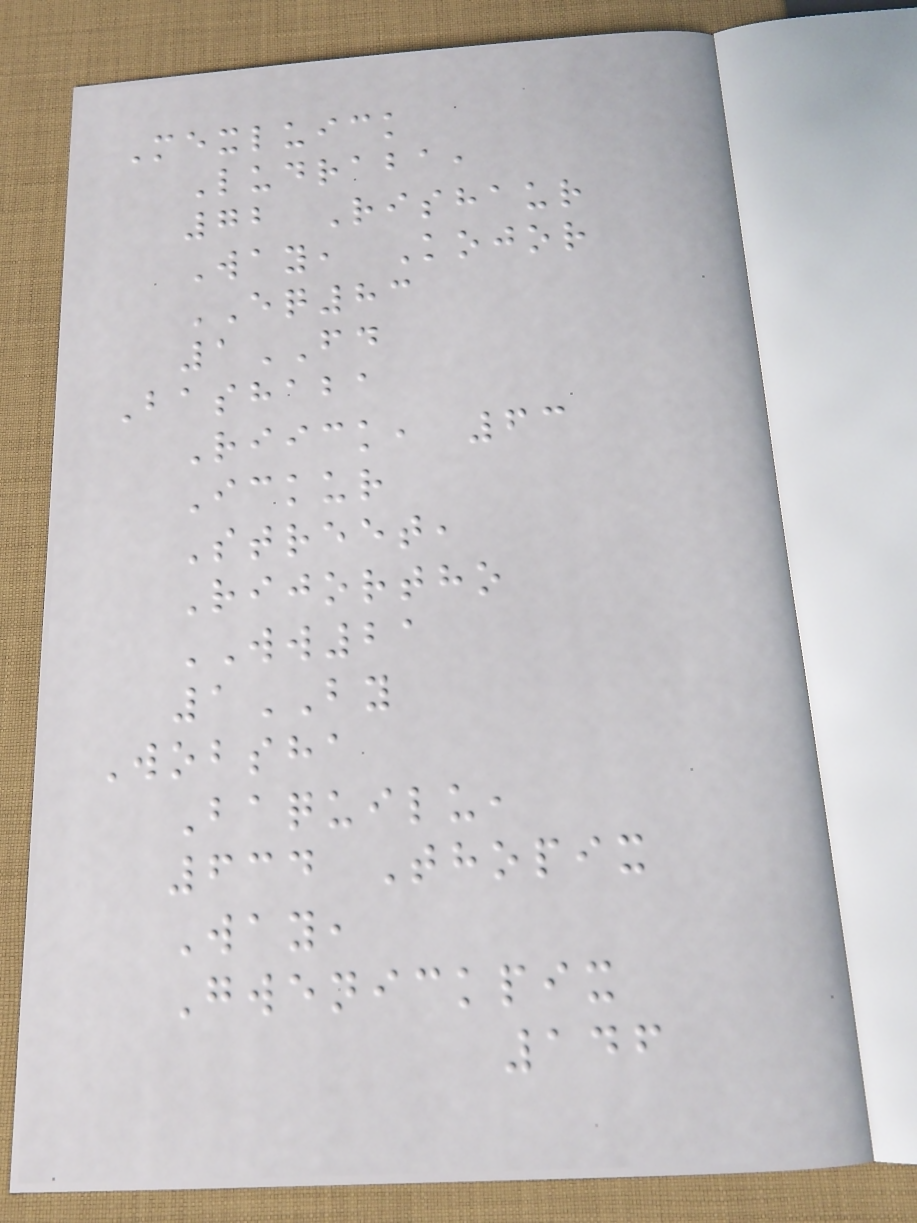Mexluick
Ludraba,
72 Rishaur
Way, Kojor
EQ83
1FD
Bashaba
Riick, 63
Ickur
Street,
Rijortho
WW21
1BY
Wobsha
Baquilu,
634 Thopix
Way,
Gwenickpix
146
